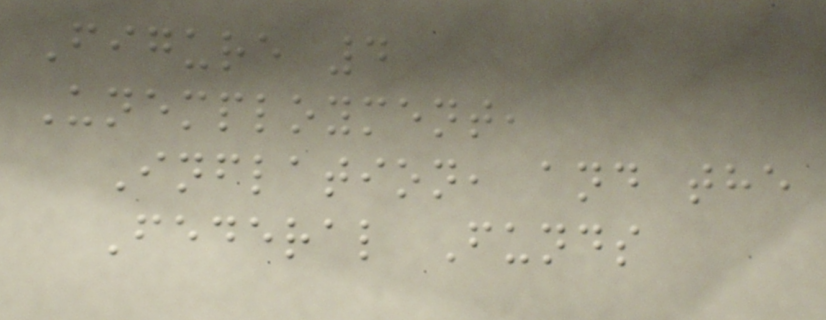Figure 4
Unemployment,
Inflation, and the
Federal Funds
